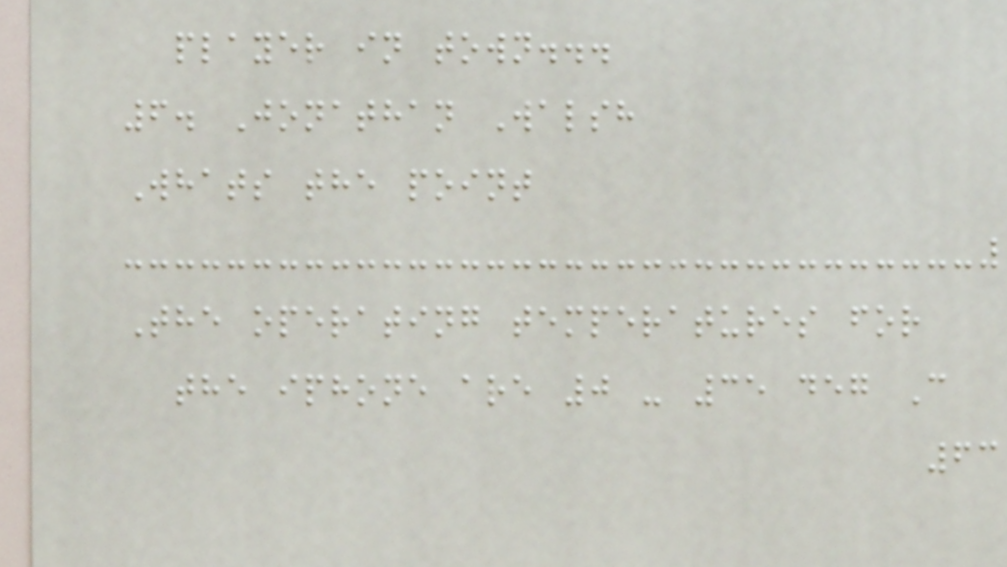player in town...
6. Jonathan Walsh
Whats the point
The operating temperatures for
the iphone are 0 - 35 deg C
63
